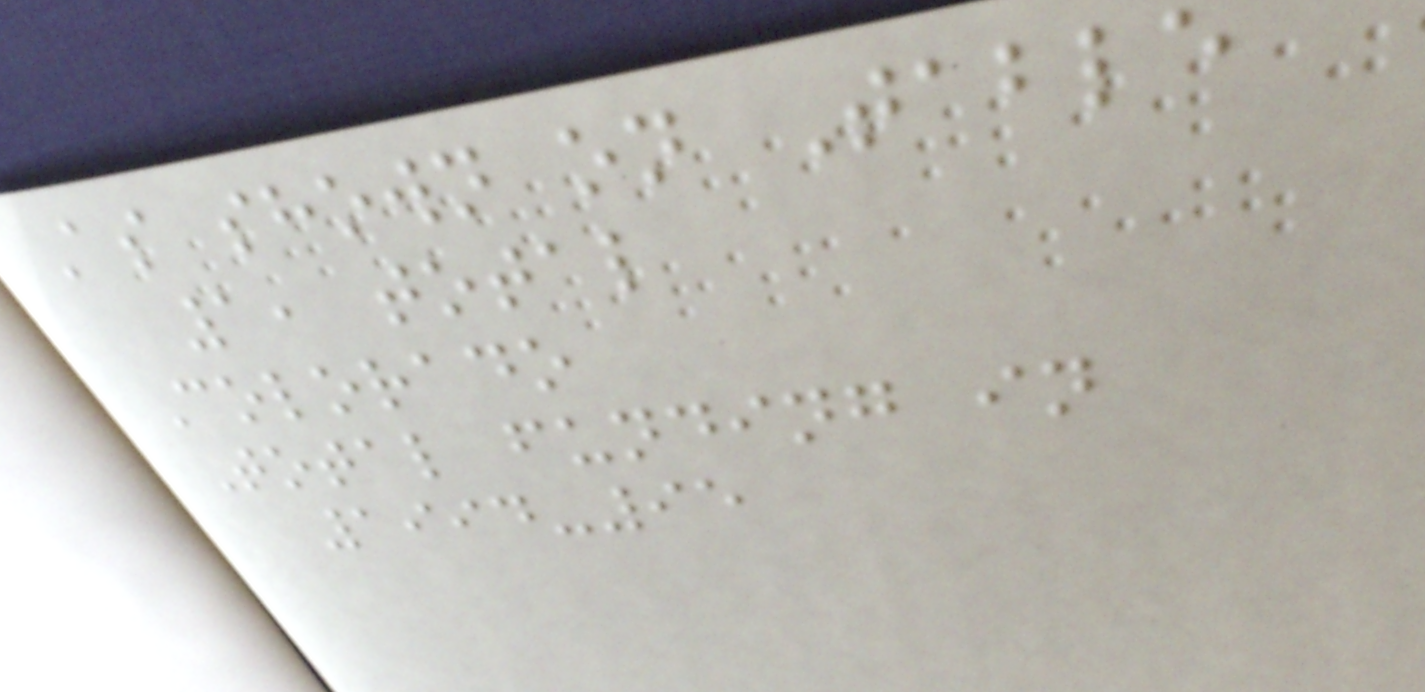As shown on Table
1, total
Colorado
Total funding in
1994-95
